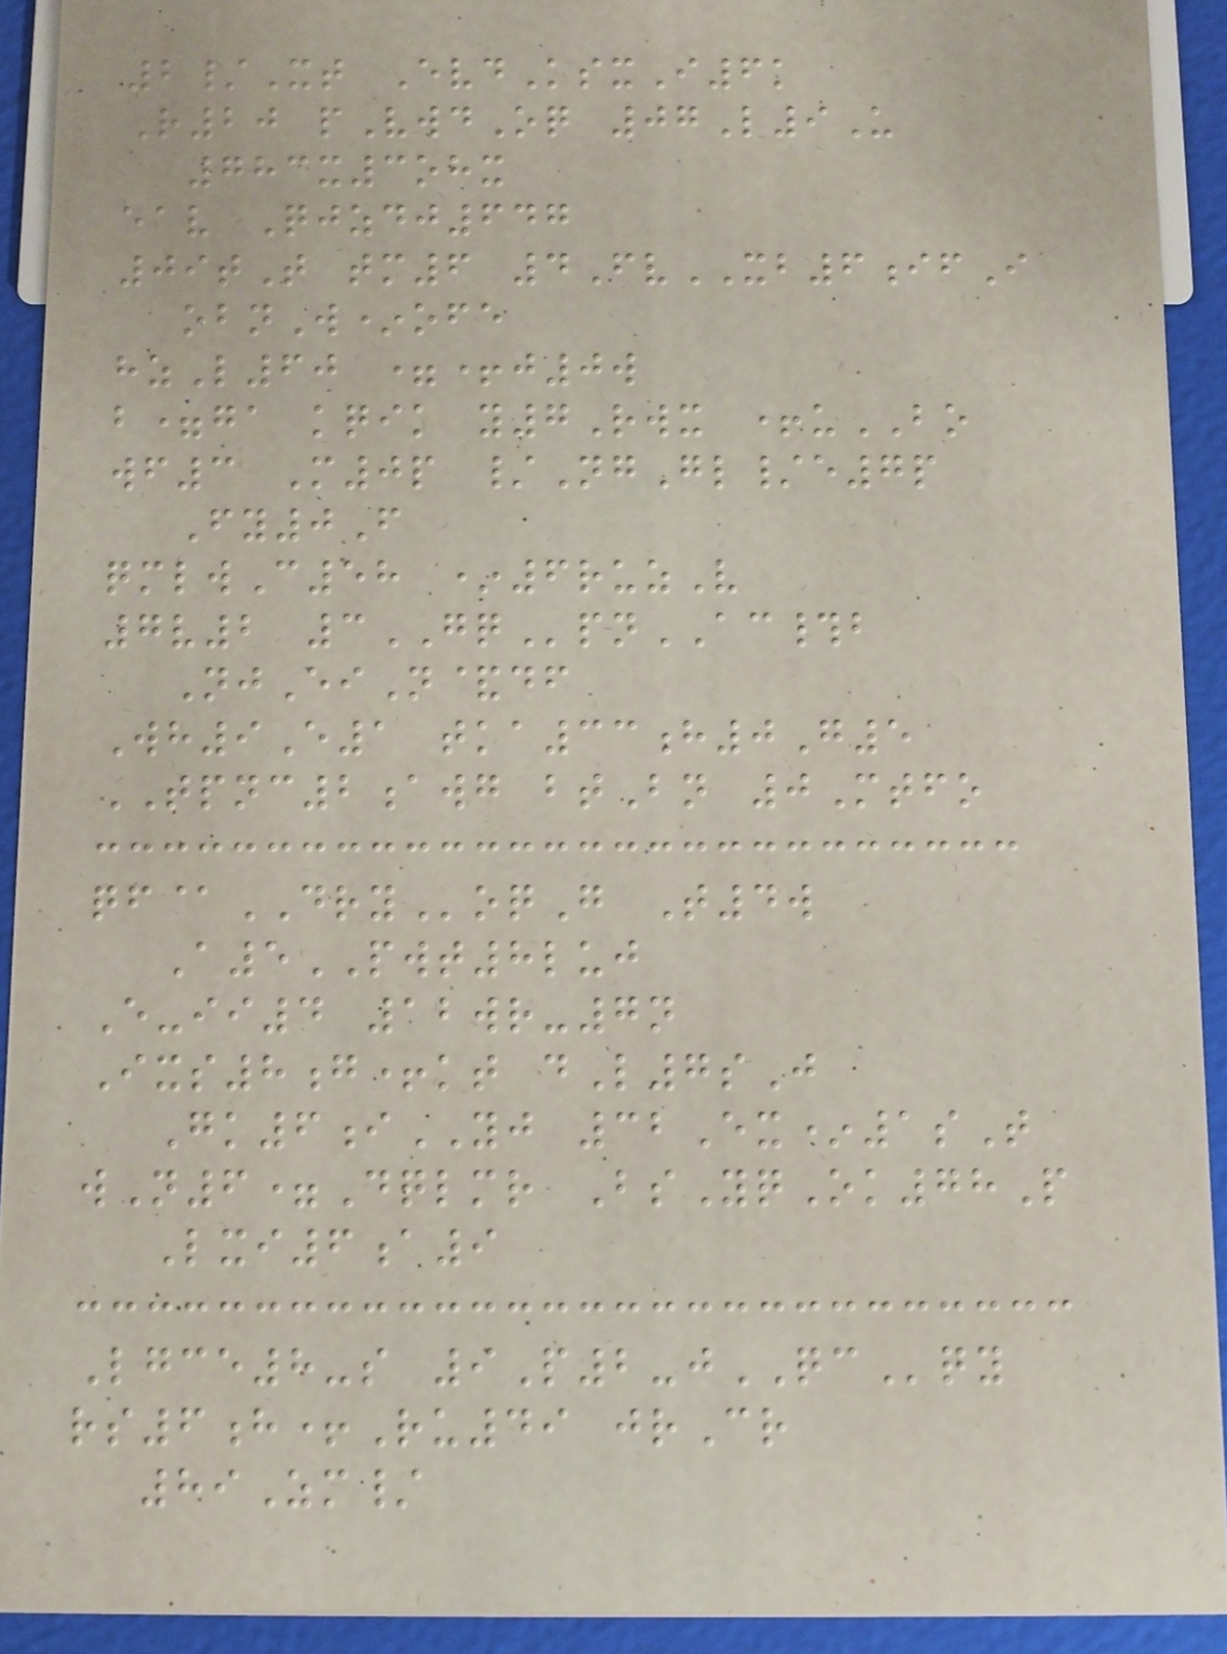2/Xt EvdKsxI6k
R20 pVwdOq 07L9U
783x3ohx
eav Qjzdj647
09tT tm6 4FvXB6ifI
obnW*ofe
hzL60 =+j0w
b=ga kqik y7Rwx +uBO
wf3 M0p /NgGl/e7p
Fy0F
qmlwC58 *6ruzV
7v2 3GQpnAC#b
NjEiN&df
Wh9E1 tka33h0G5
TPNC2awg btBn 0Mtfo
qf@DRYoqG T4w
A5PWT8luj
E-ii4 12wr-7n
Ixs8g+kt dL7sJ
Gk6iYJ 32Ex*1sT
wN6=Dqlmr BsYqOk78P
Lxi6a9
Lgce8-s 9P2-jQCqy
rs6h+Ru49 jrCr
89Zm/
